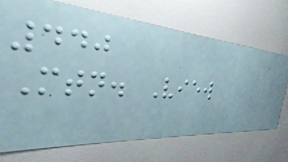440
Mtn. View
